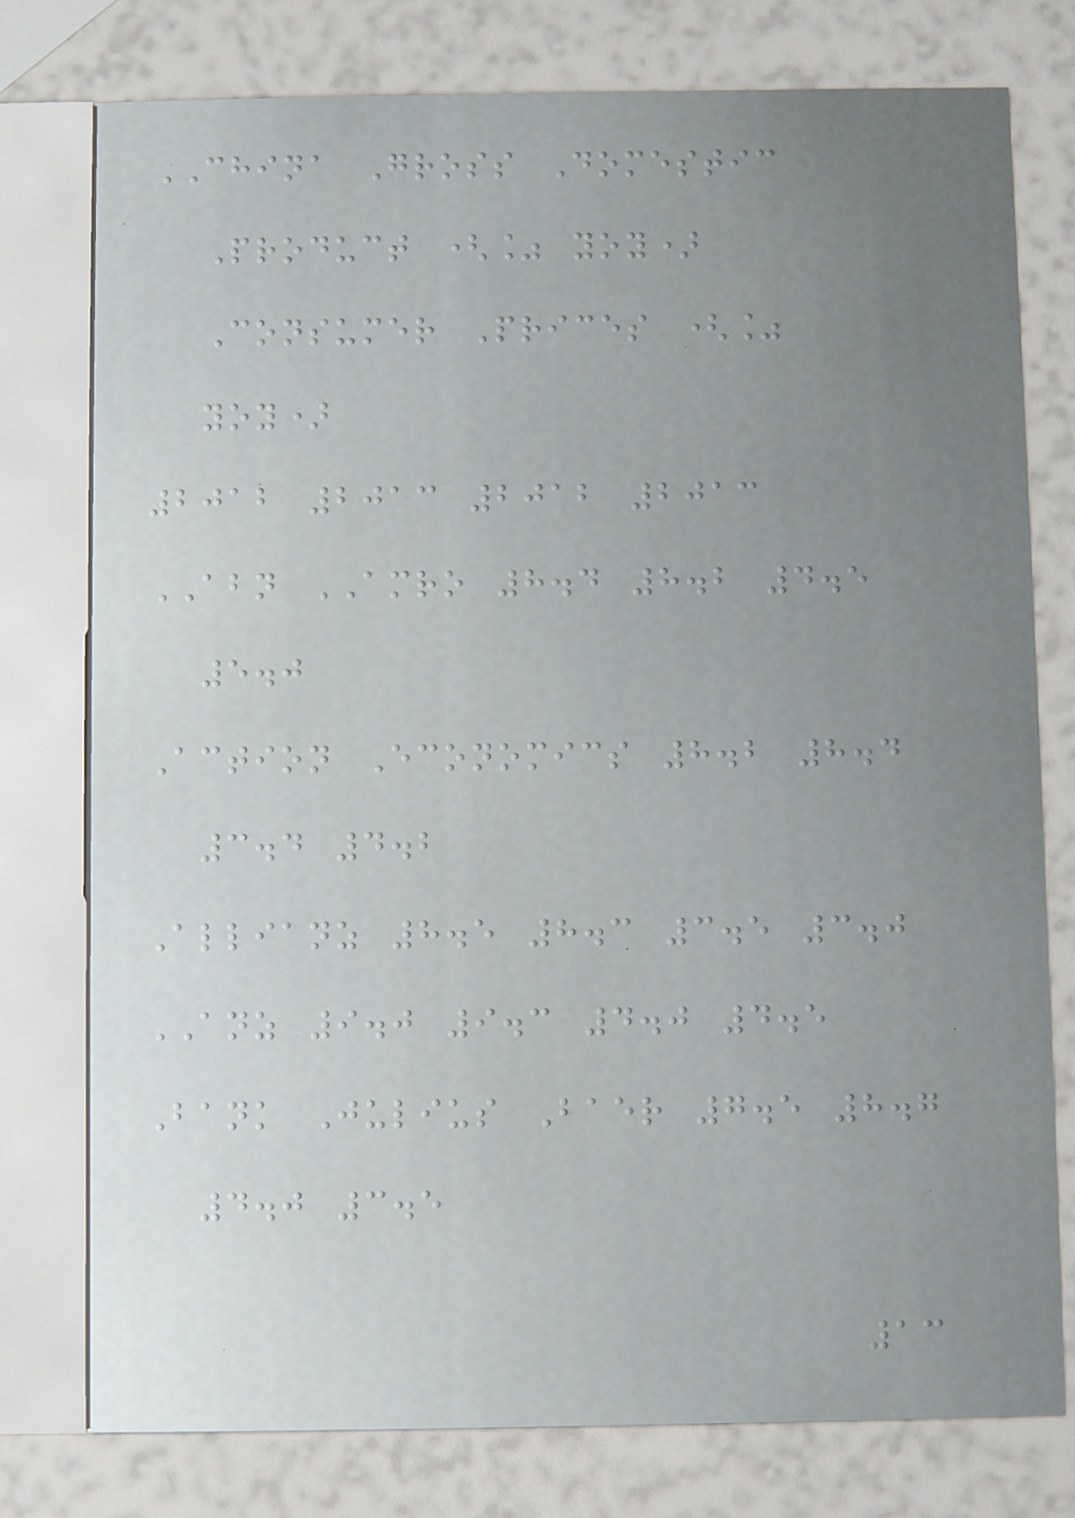CHINA Gross Domestic
Product (% yoy)
Consumer Prices (%
yoy)
2012 2013 2012 2013
ABN AMRO 8.4 8.2 4.5
5.0
Action Economics 8.2 8.4
3.4 4.2
Allianz 8.5 8.3 3.5 3.0
ANZ 9.0 9.3 4.0 4.5
Bank Julius Baer 7.5 8.7
4.0 3.5
13
